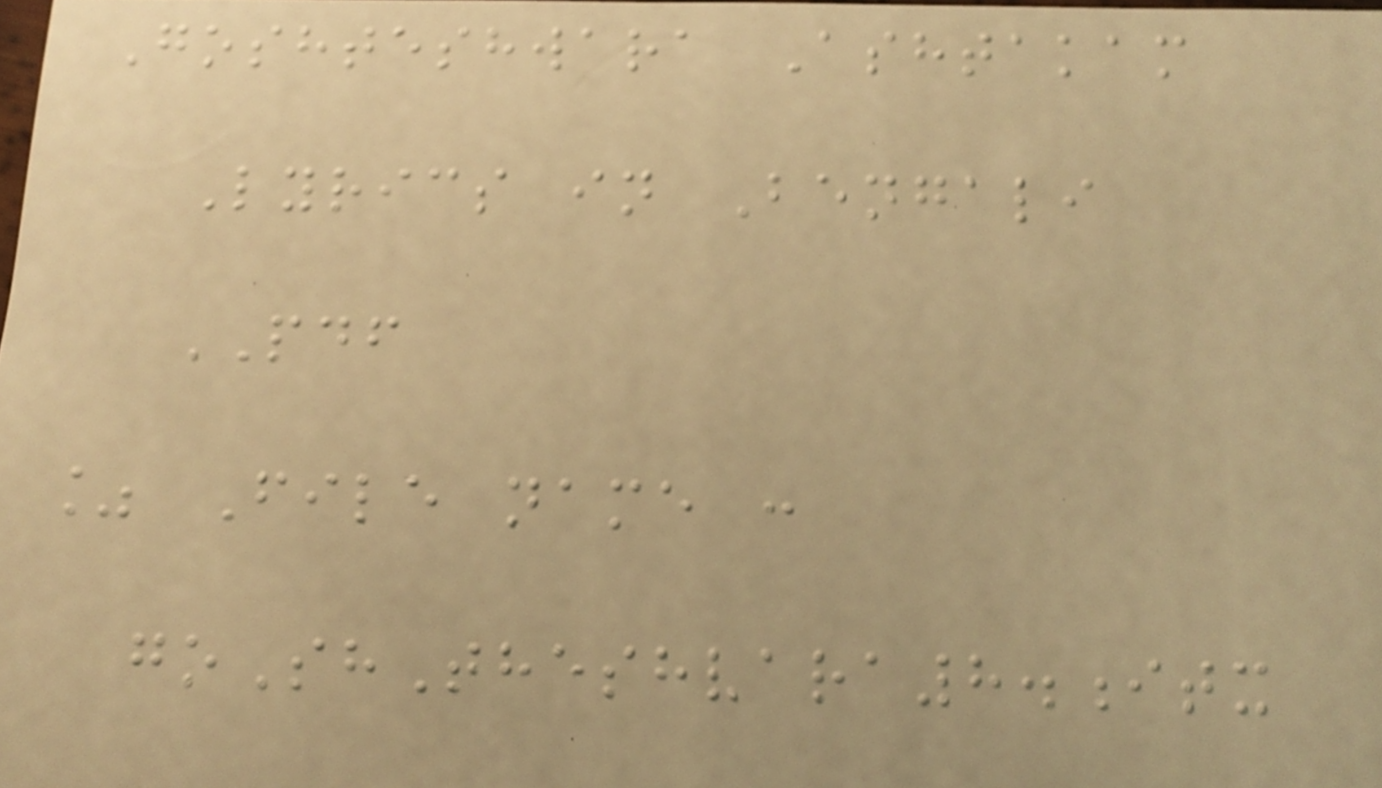Goshteshwara Ashtakam
Lyrics in Bengali
PDF
% File name :
goShTheshvara8.itx
